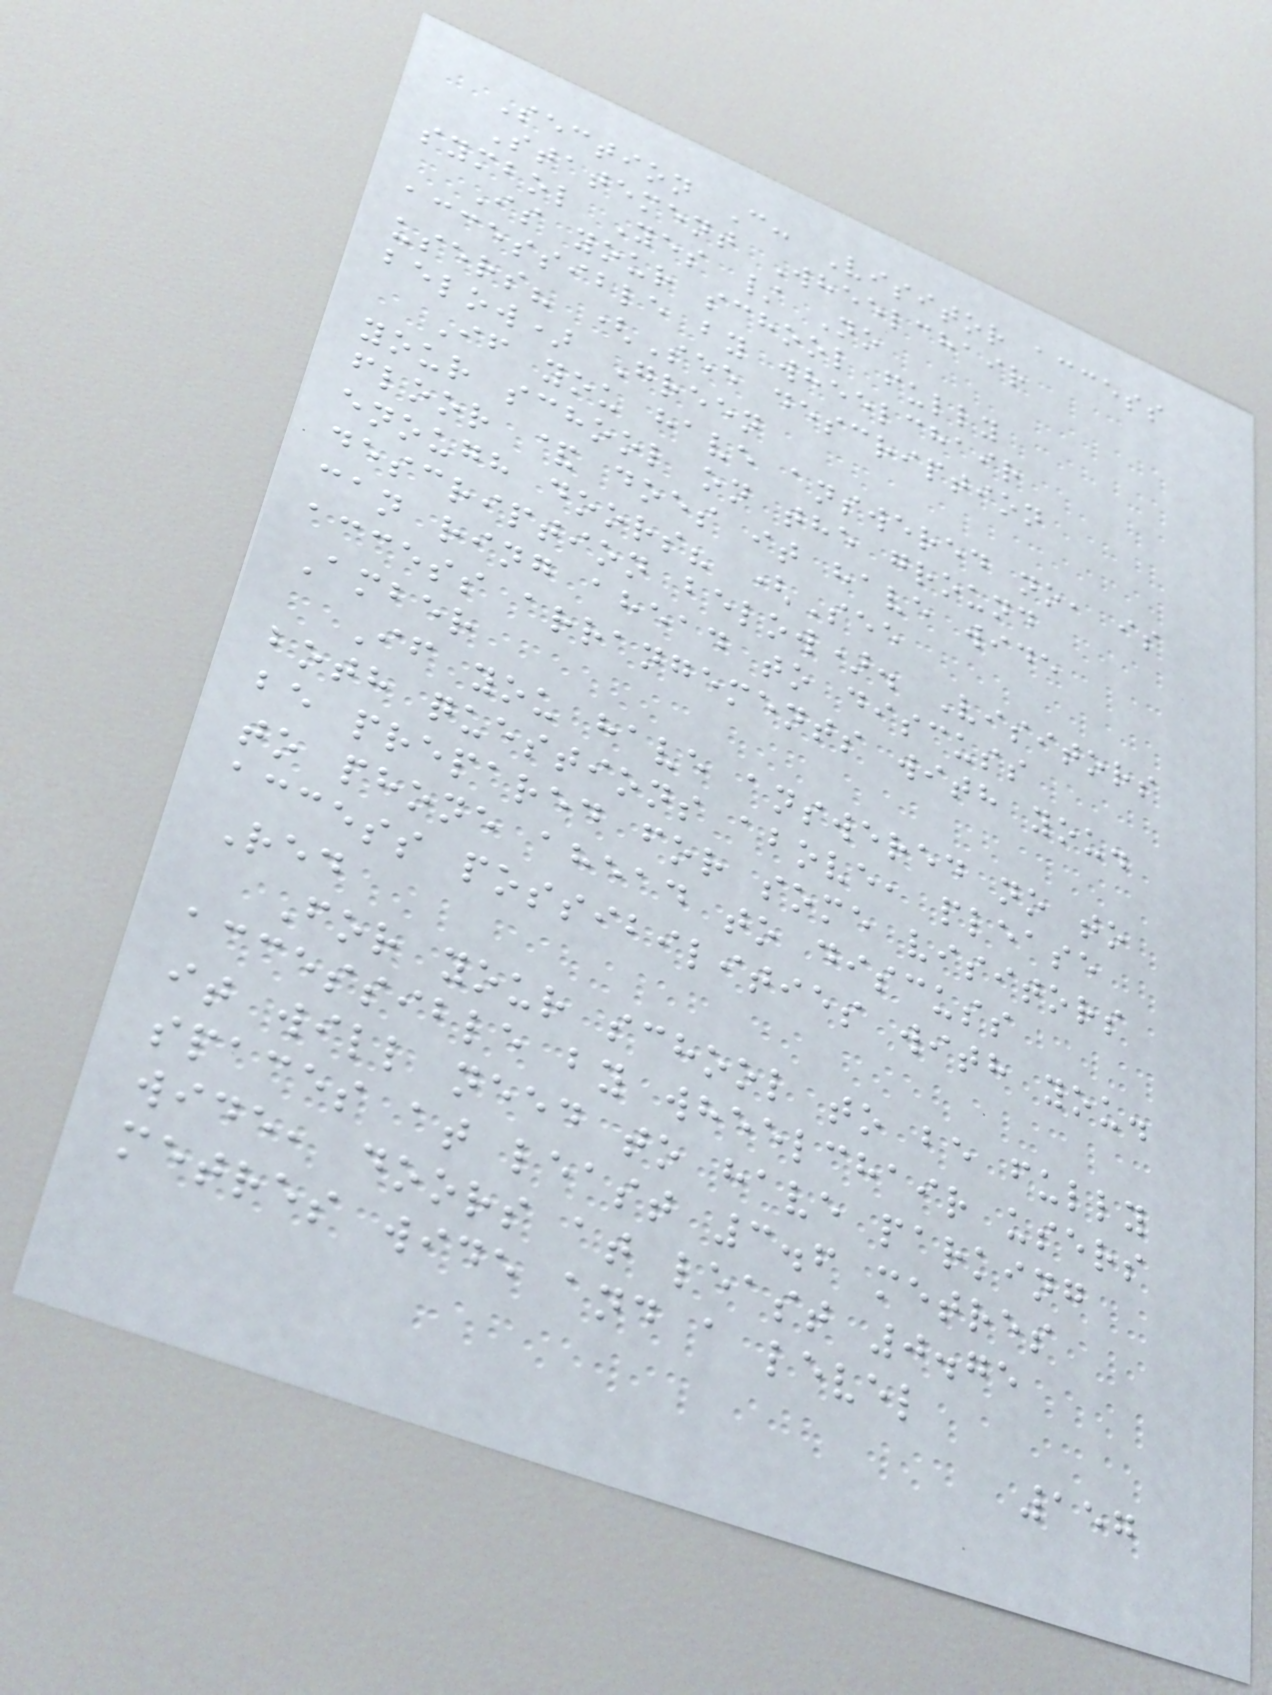Section C: Visitor access
Statement Wheelchair
symbol Yes / No
Is your school fully
accessible by wheelchair
users? (See description
below) Green
If you have answered no, is
your school on the ground
floor & does it have wide
enough doors? (See
description below). Visitors
can ring ahead to discuss
access arrangements with you.
Amber
If you have answered no to
both questions above, please
be prepared for some visitors
to phone ahead to discuss
access possibilities with you.
Red
For your school to be fully
accessible by wheelchair users
it will need to have parking
spaces at least 3.6 metres
wide, doors at least 0.75
metres wide and a level
157
